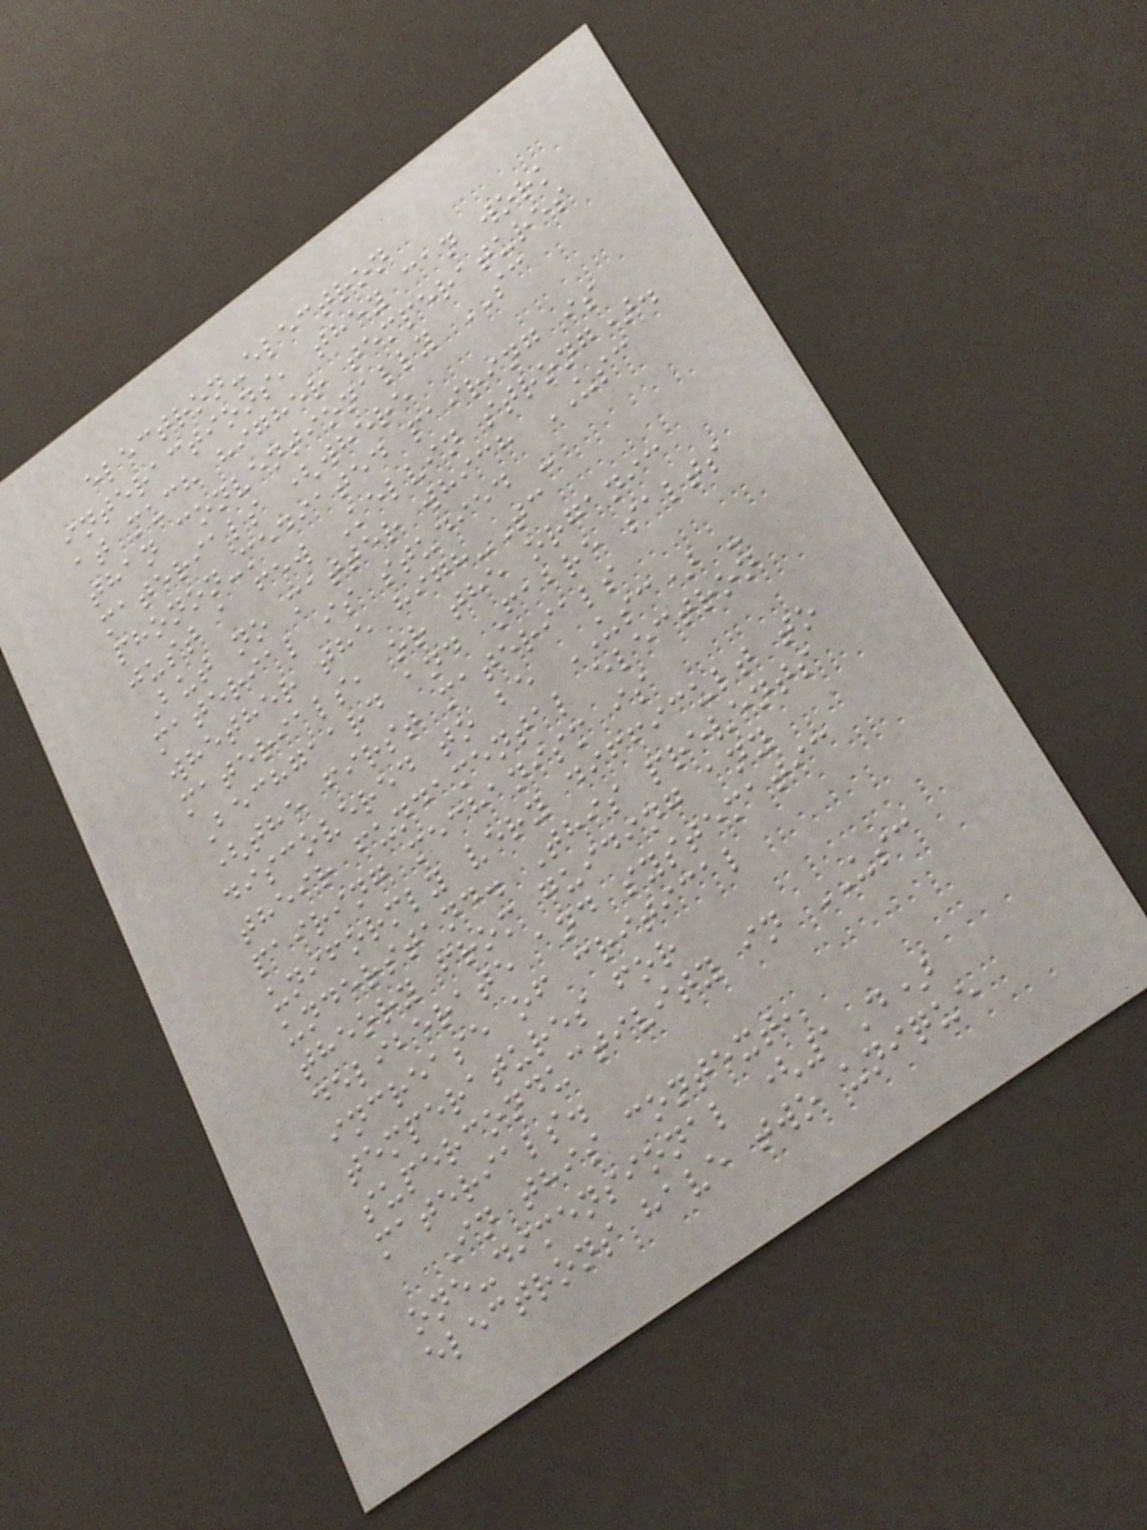electron-electron
interactions, they can work
at much higher temperatures
than conventionally SC
materials (where
phonon-mediated pairing is
just a few Kelvin strong).
But no matter which USC
material is studied -
whether the high-Tc
materials, or the organic
Bechgaard and Fabre salts
(the first materials
discovered to be USC) -
their fundamental electron
pairing mechanism is
uniformly very difficult to
understand. This prevents
theory from guiding any
deliberate and systematic
increase of critical
temperatures for
superconductivity in USC
materials.
In this context,
one-dimensional (1D)
electrons have two unique
